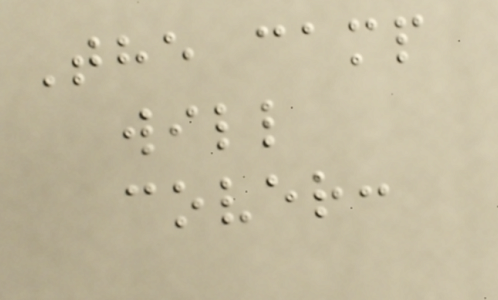The camp
will
cover:
